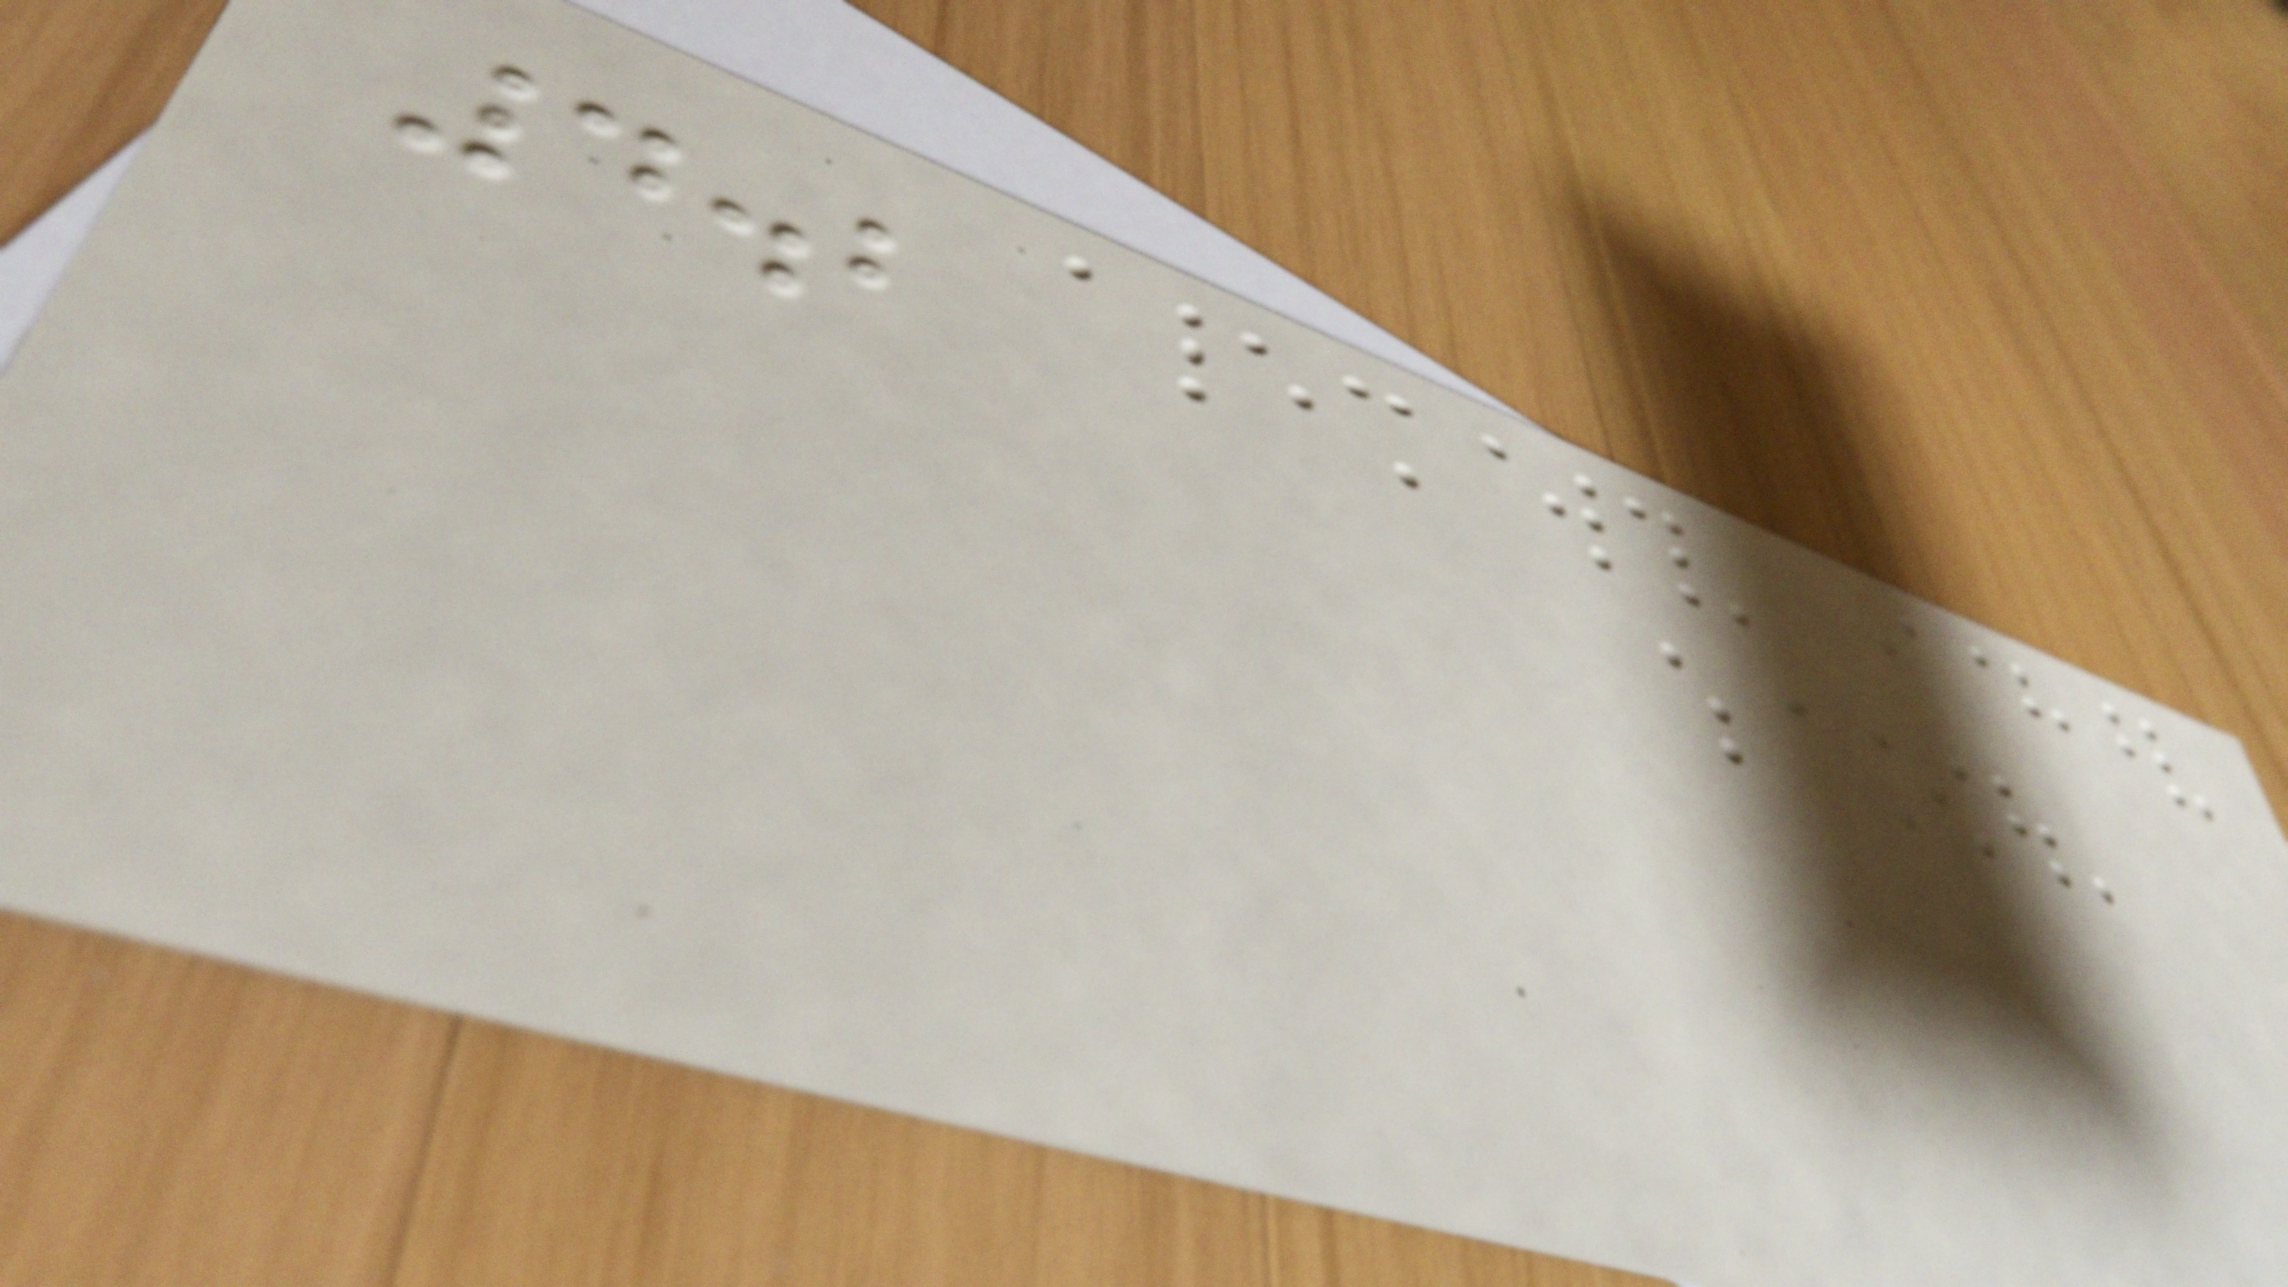4.2
